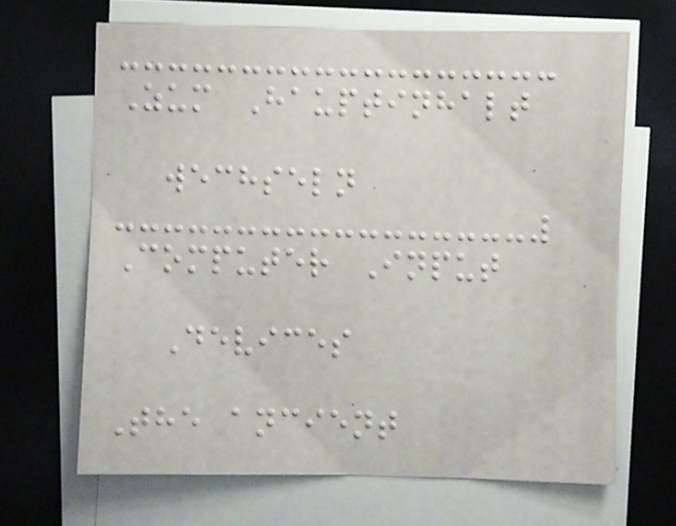Zum Hauptinhalt
wechseln
Computer Input
Devices
The ancient
